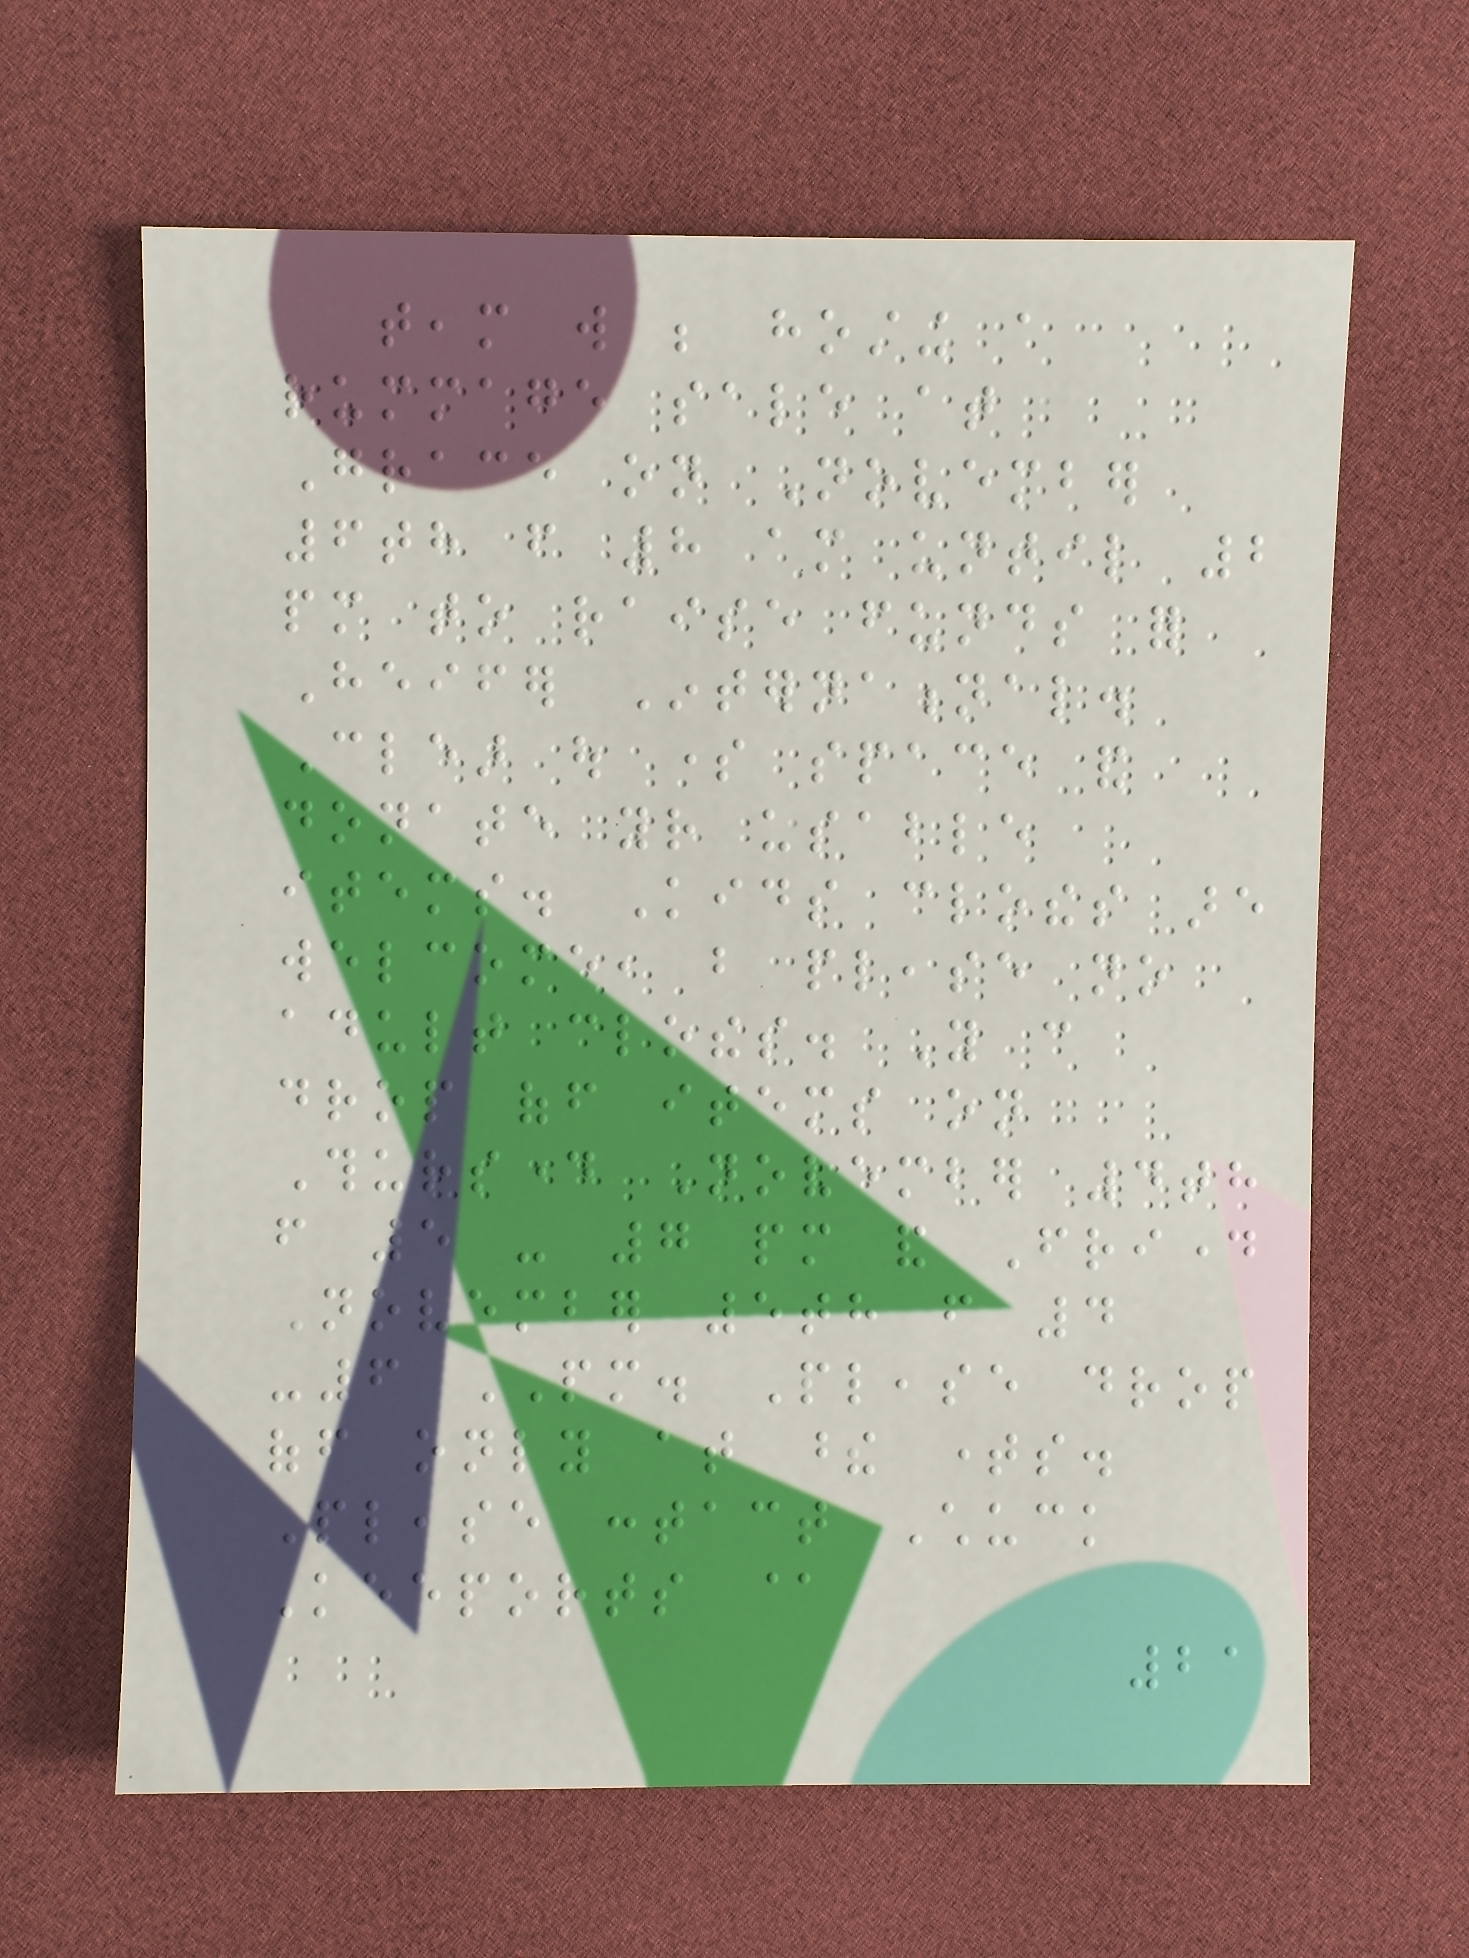team will be hosting a
rummage sale at
Grace on November
6th from 8 am until 2
pm to raise funds for
Heifer International.
Clear out some space and
donate your usable
items. Kids clothes are
welcome, but please no
adult clothes. You can
drop off items on
Thursday November 4th
from 5 - 7 pm and Friday
November 5th from 4
-6 PM. Please drop
off only at these times.
Please contact Chuck
Keeports @
21
